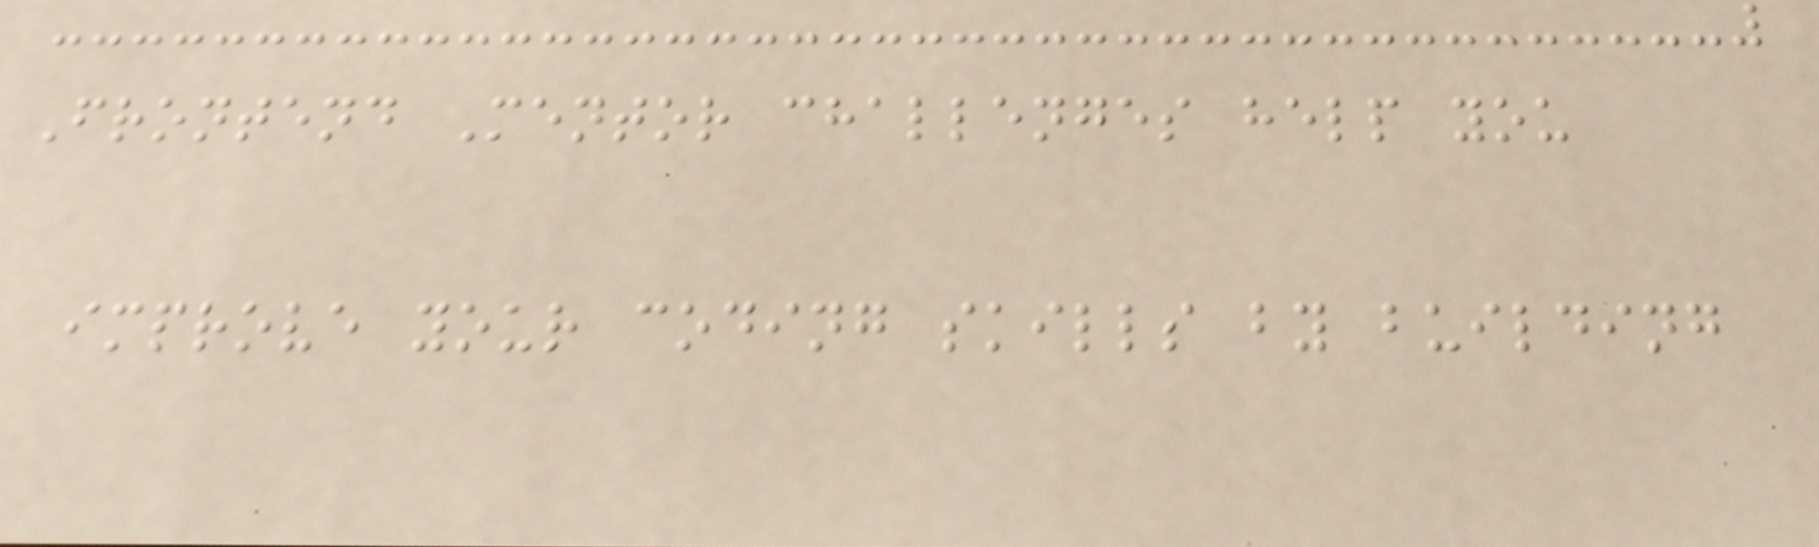Frontend Mentor challenges help you
improve your coding skills by building
